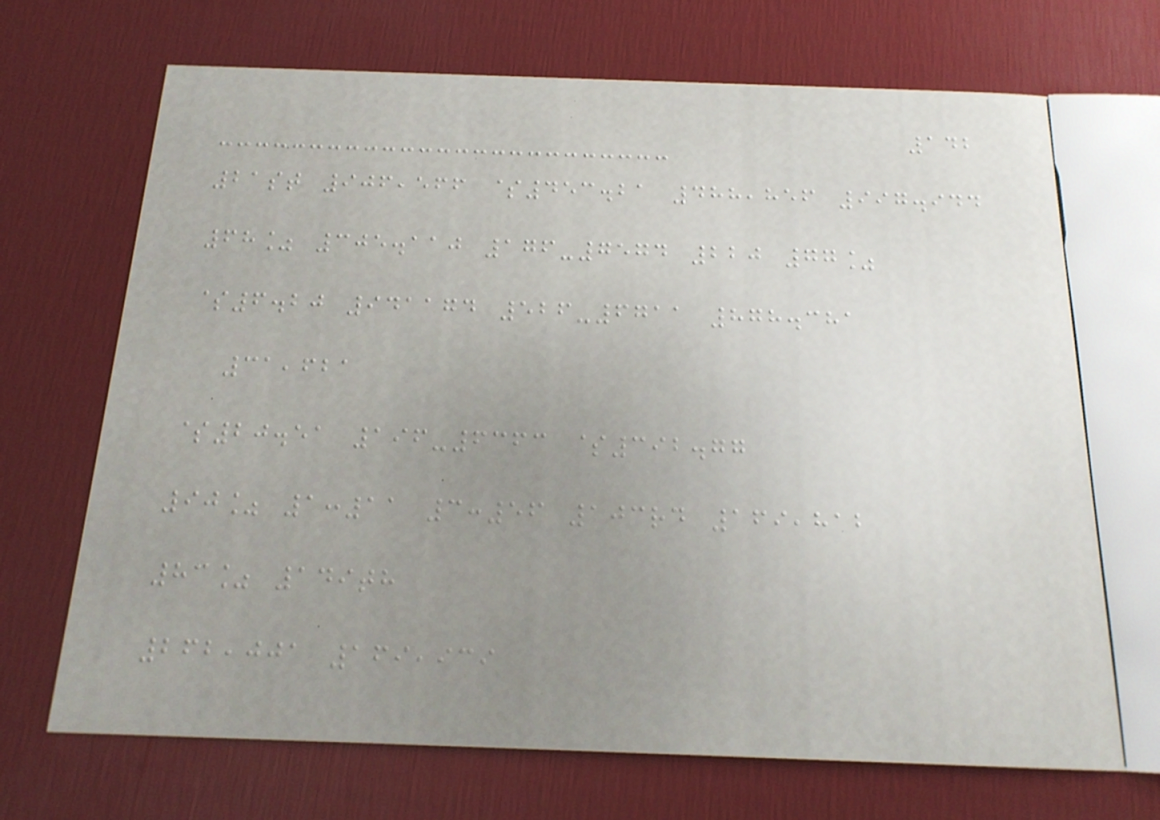142
21st 906,566 $453.21 488,856 997.944
68% 305.110 176-7574 220 77%
$6.20 941174 526-6711 878.381
31,621
$20.51 196-6363 $392.77
90% 1:11 3:56 103rd 169,812
83% 149th
262,001 169,939
